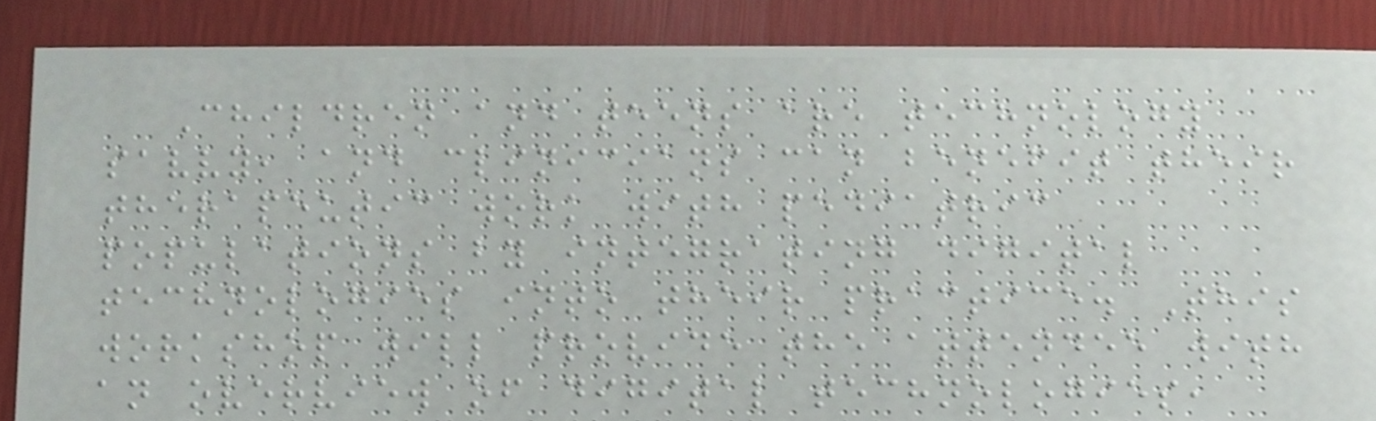Children and teens are technology
savvy, and clinicians can benefit their
therapeutic work with pediatric
populations by integrating digital
technologies into their practice. This
workshop will provide the attendee with
an overview of digital technologies,
